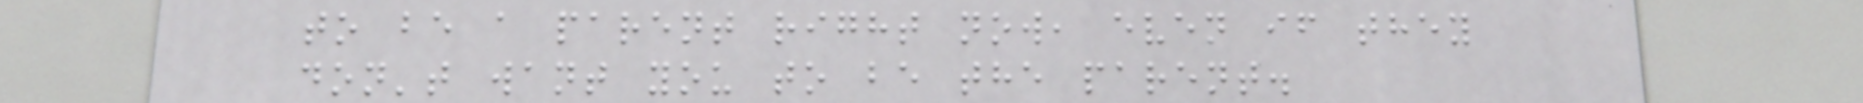to be a parent right now, even if they
don't want you to be the parent.
